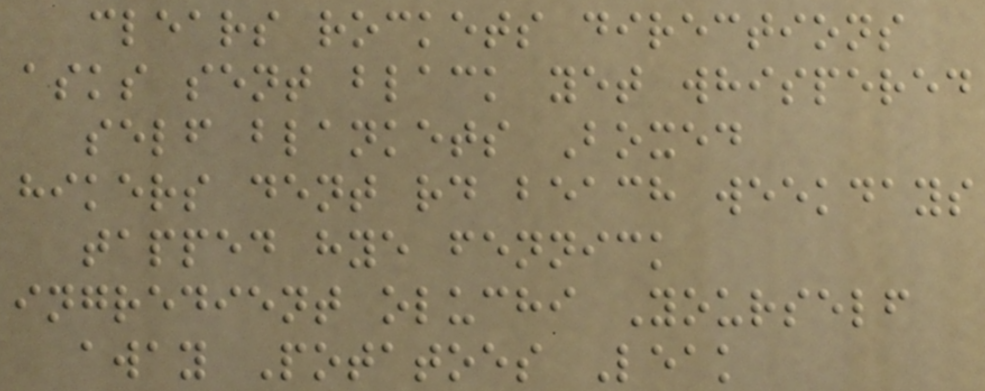clears rockets directions
asks sent black yet whispered
self blankets Boxed
hikers dent rd beach weekdays
tapped hye fennick
ingredient oluchi Yourself
away Potatoes Leak
